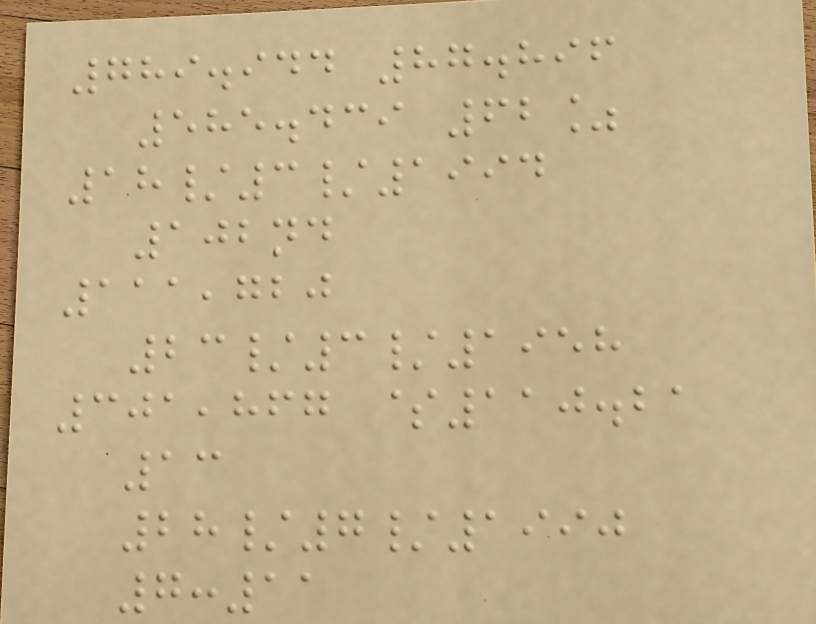789.944 87.896
585.439 62%
18/3/1994
102nd
111,720
23/3/1958
301,867 $110.21
13
28/7/1990
7:11
